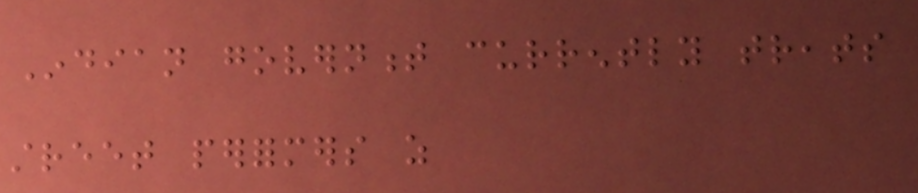Indian government currently treats
street performers as
